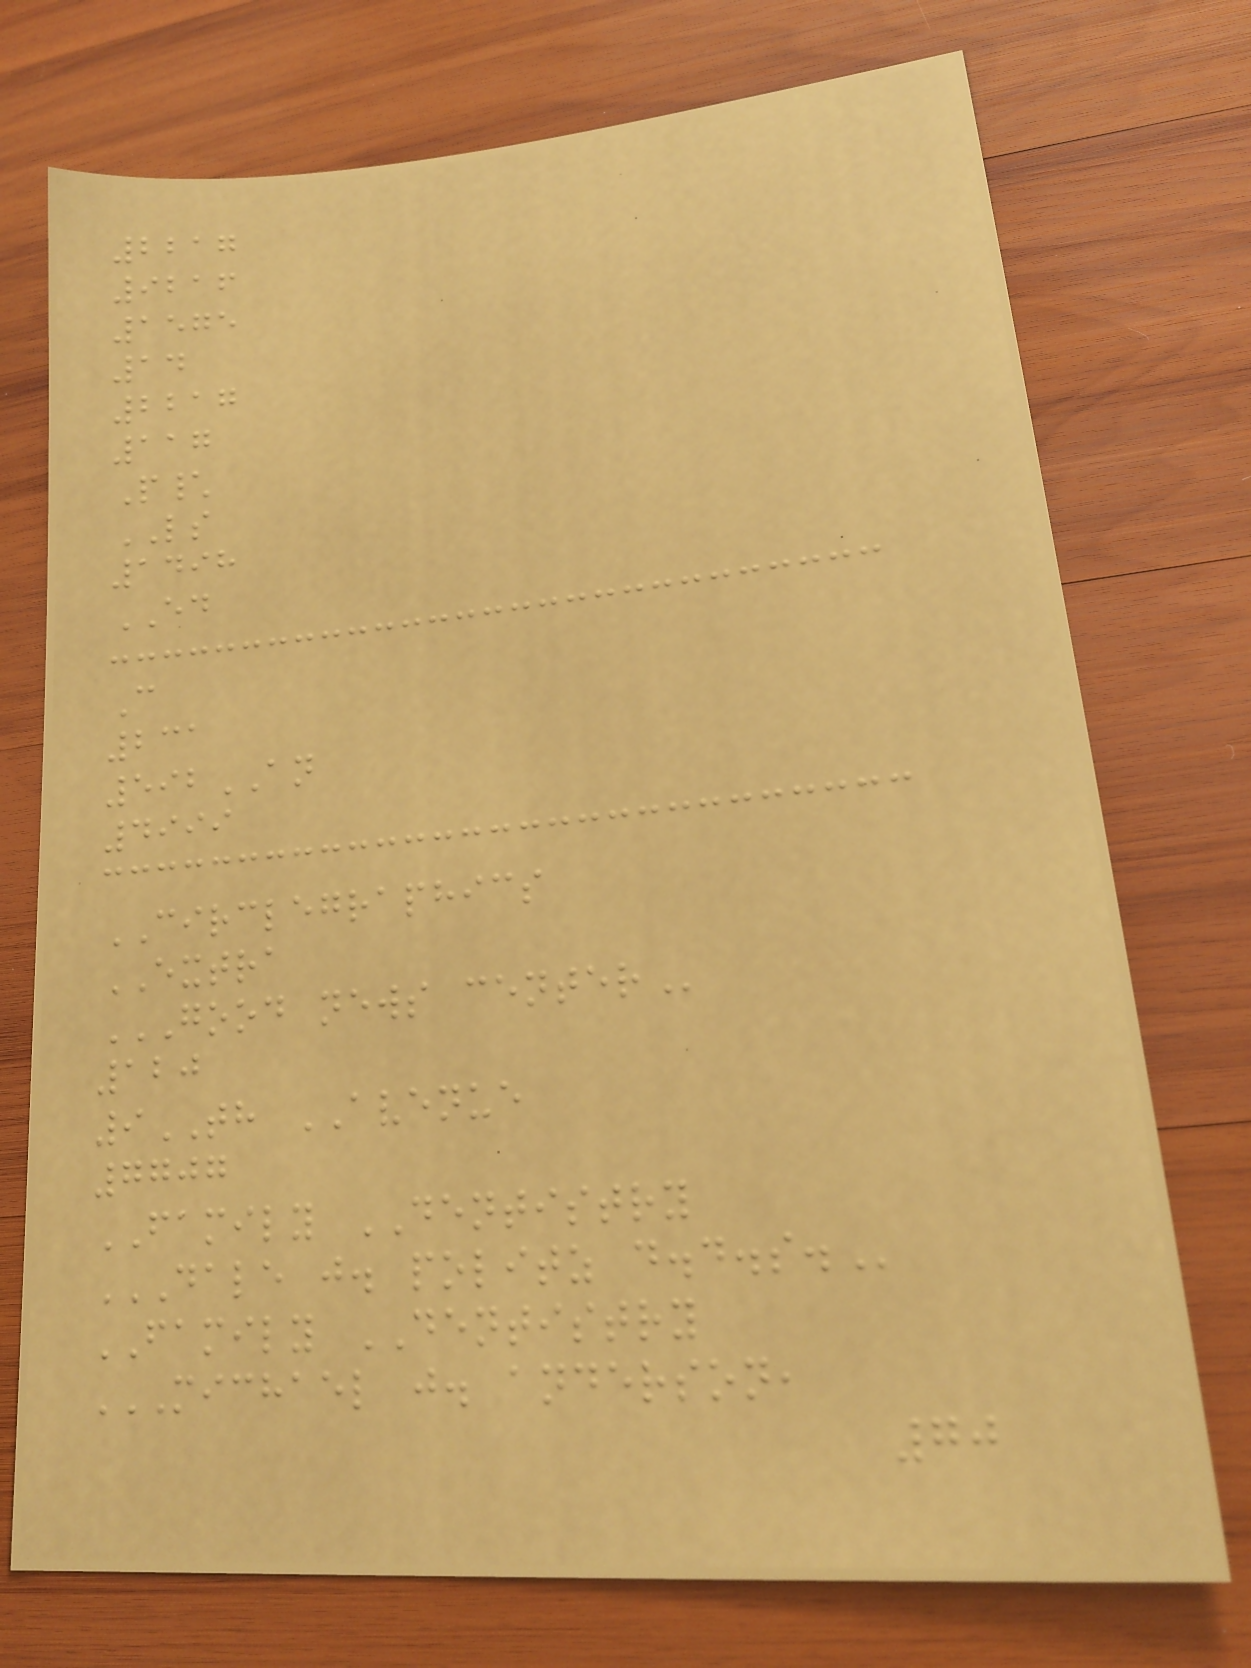2217
9216
1575
14
2217
117
P\
LS
1498
ED
C
231
592AN
4999
CIRCLEGRAPHICS
EXTRA
GOOD NEWS CENTER
120
9TH AVENUE
7707
FAMILY DENTISTRY
DALE J. POLITZ D.D.S.
FAMILY DENTISTRY
MICHAEL J. ANDERSON,
70
